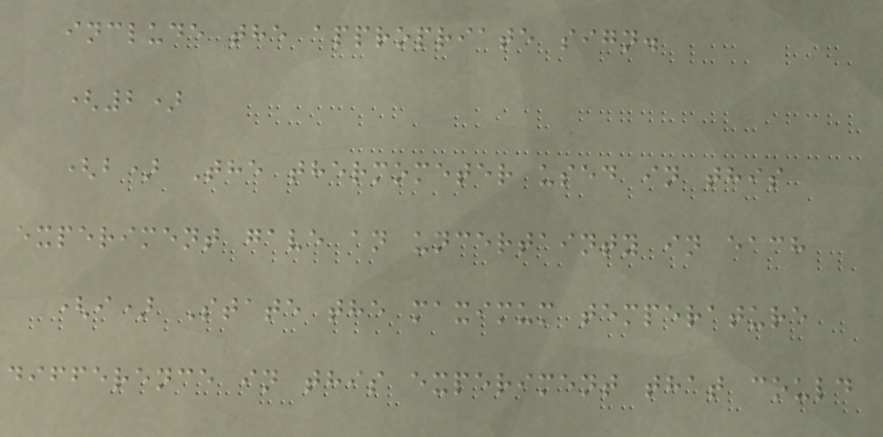include the appropriate sign.
(2)
(b) The thermometer used in this
experiment gave an uncertainty in each
(i) State the maximum temperature
difference in this experiment that could
